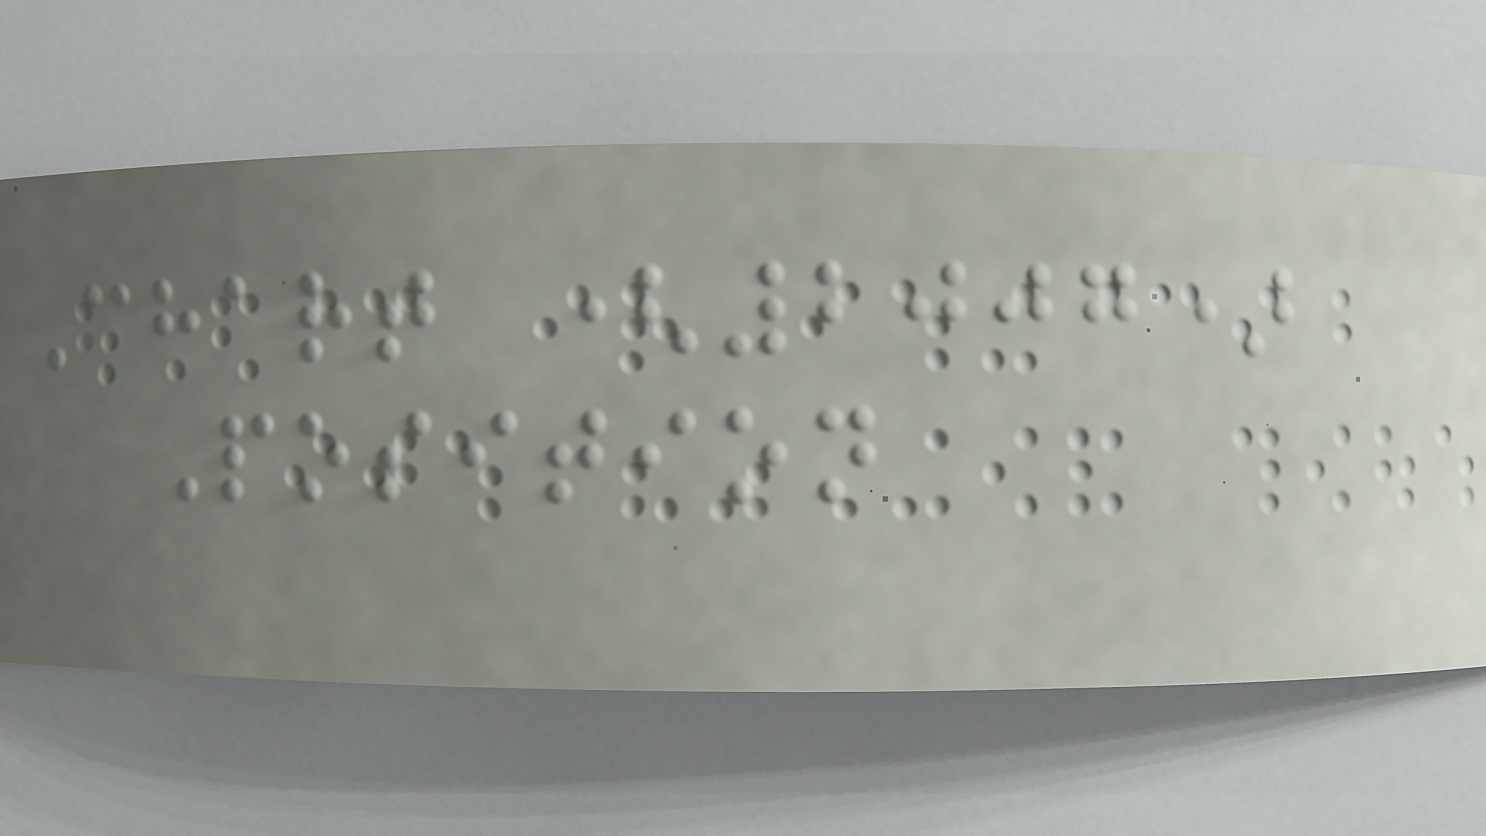Chart (2007)
Position
